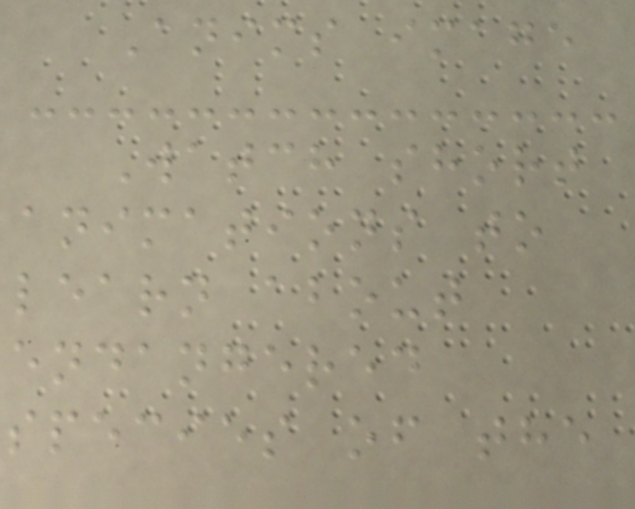Anims image
Watch short
animations to
learn about
endangered
species of the
